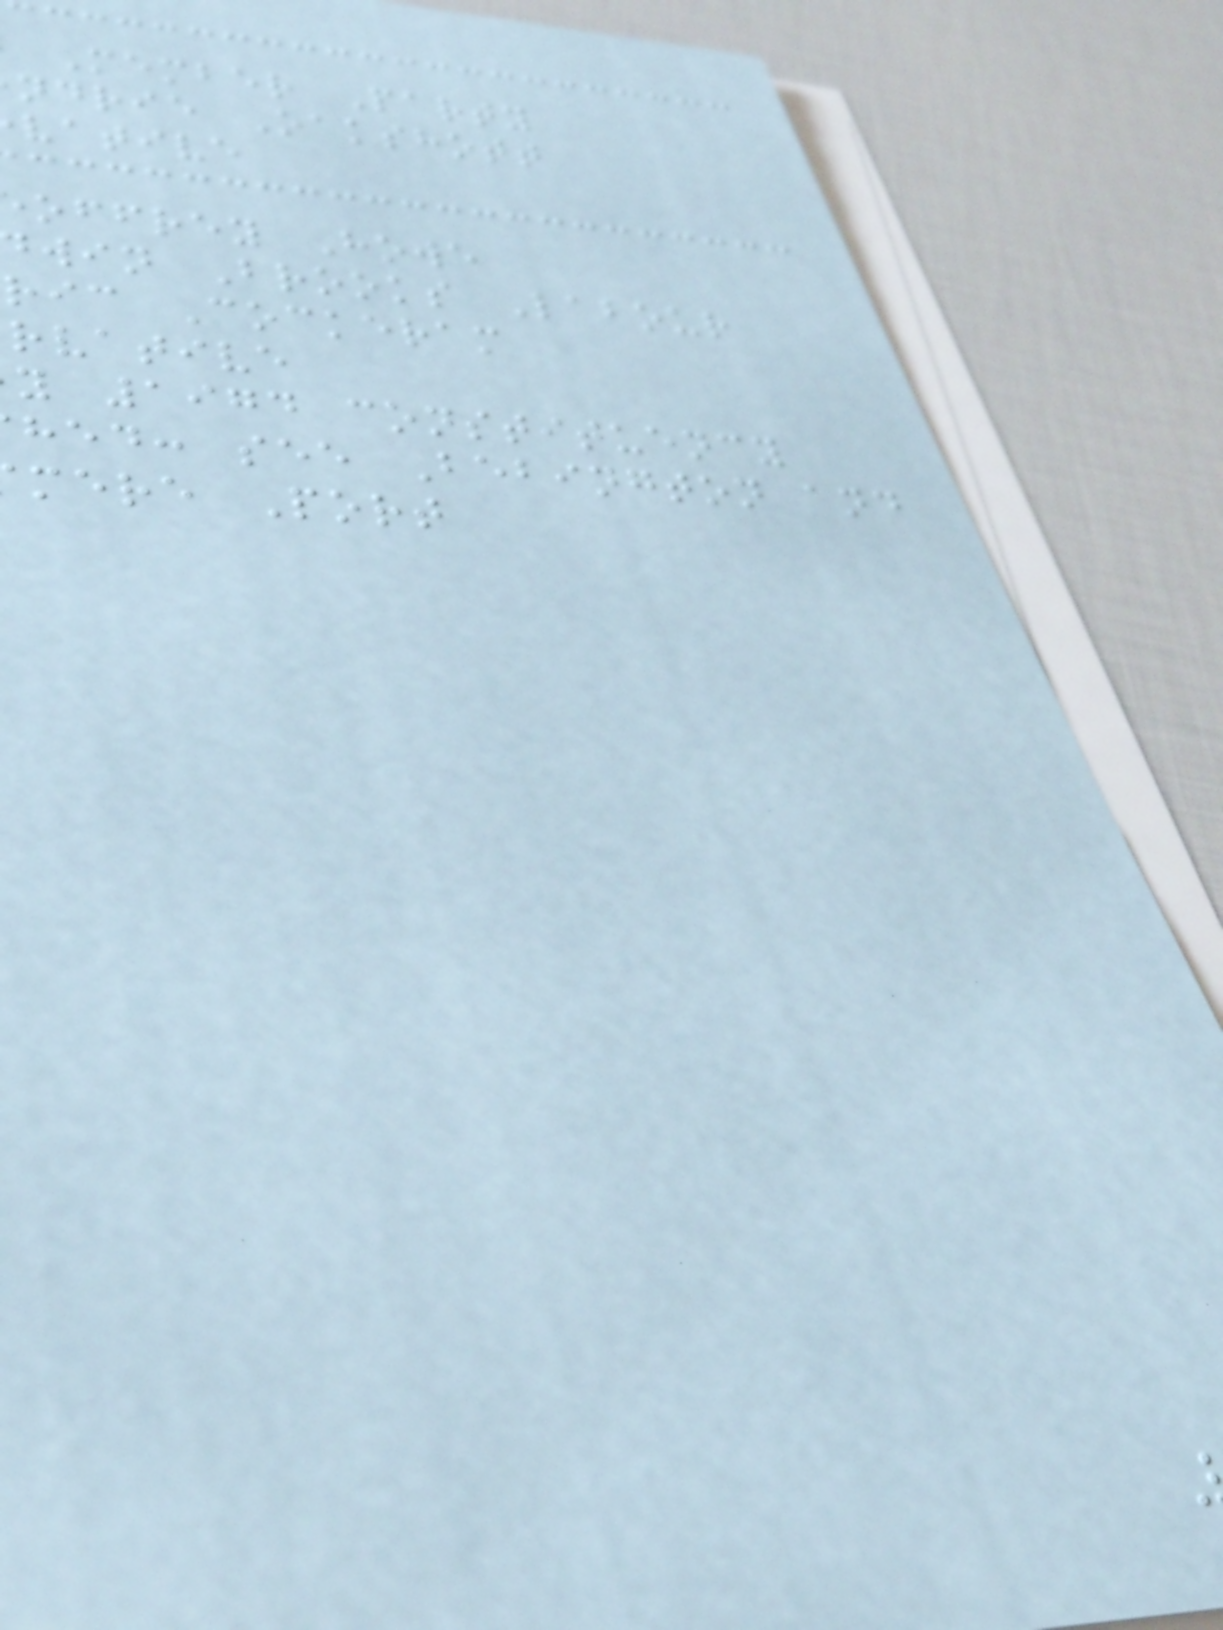Member Party
ndrie Oakshott
vative
offrey Howe
win Brooks Labour
ric Cockeram
rvative
y 1974 constituency
hed: see Bebington and
mere Port
